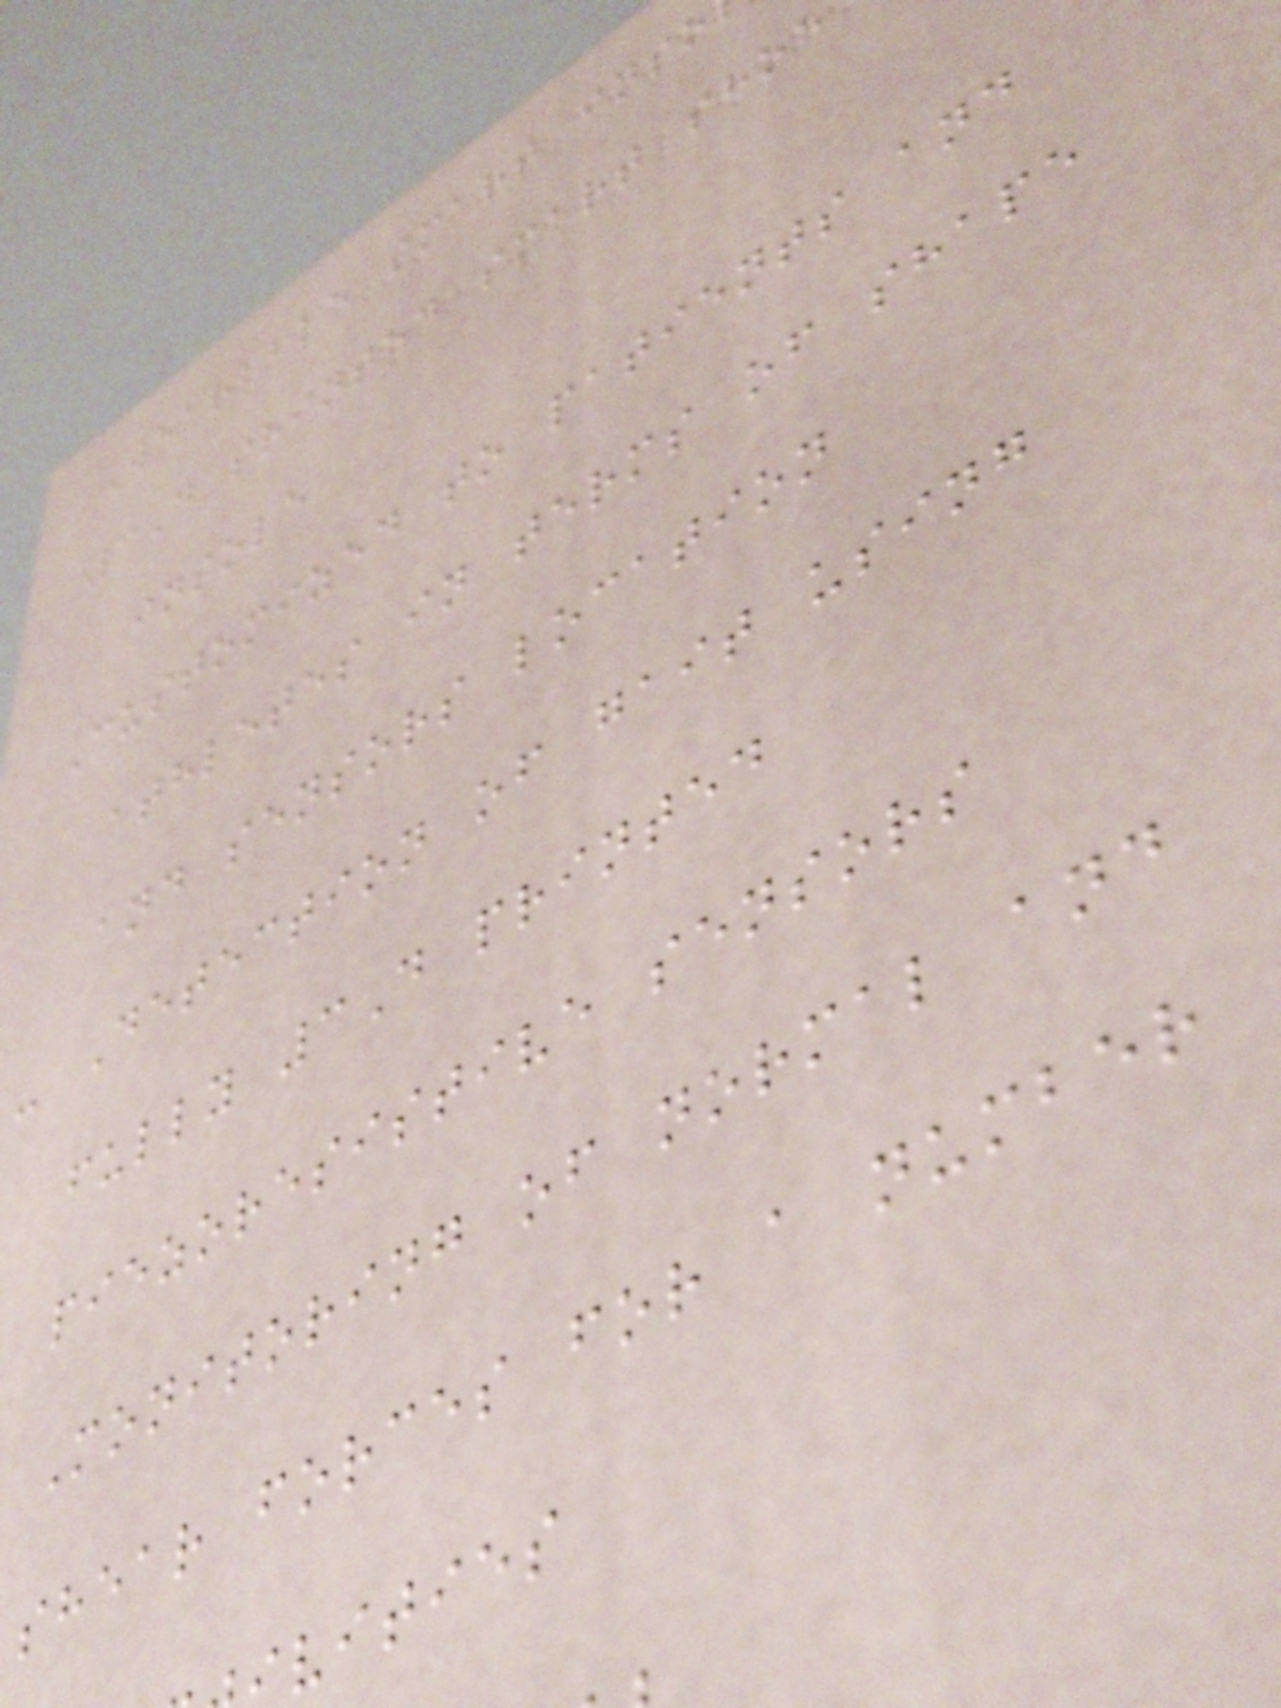Wearable smart inso
3D printed smart shoe
insole
Customized to patients and
athletes in terms of shape
and sensors location
- Detection of gait using
fully 3D printed
piezoresistive sensors
Monitoring of normal and
shear forces for a number
vities
